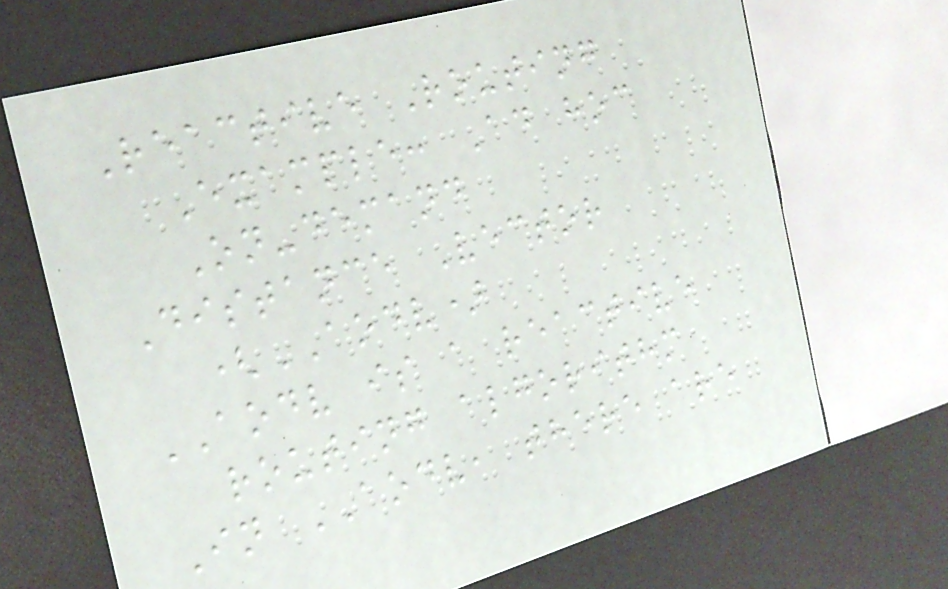Reactive Routing
Example: Ad hoc
On-demand
Distance Vector
(AODV)
AODV is a reactive
routing algorithm
In AODV, there are
